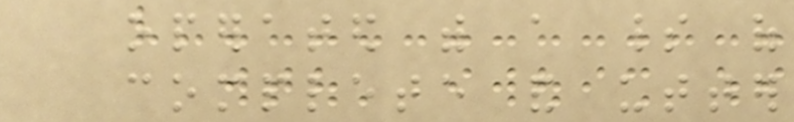operated with a spirit of
complete and utter
